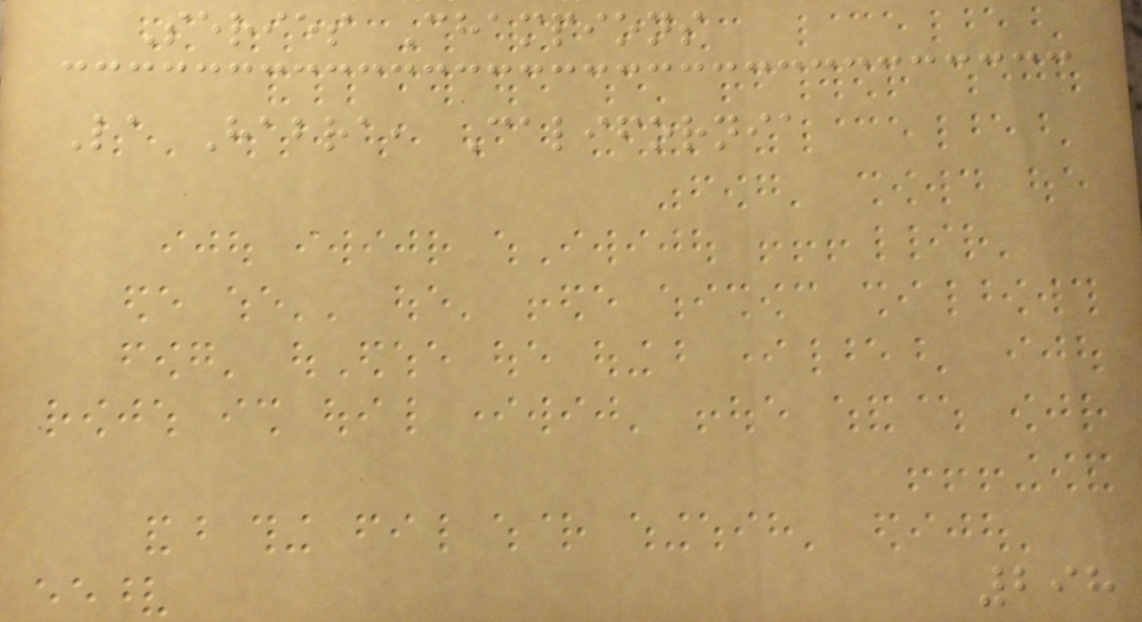Series Champions
La Habra, California
298
